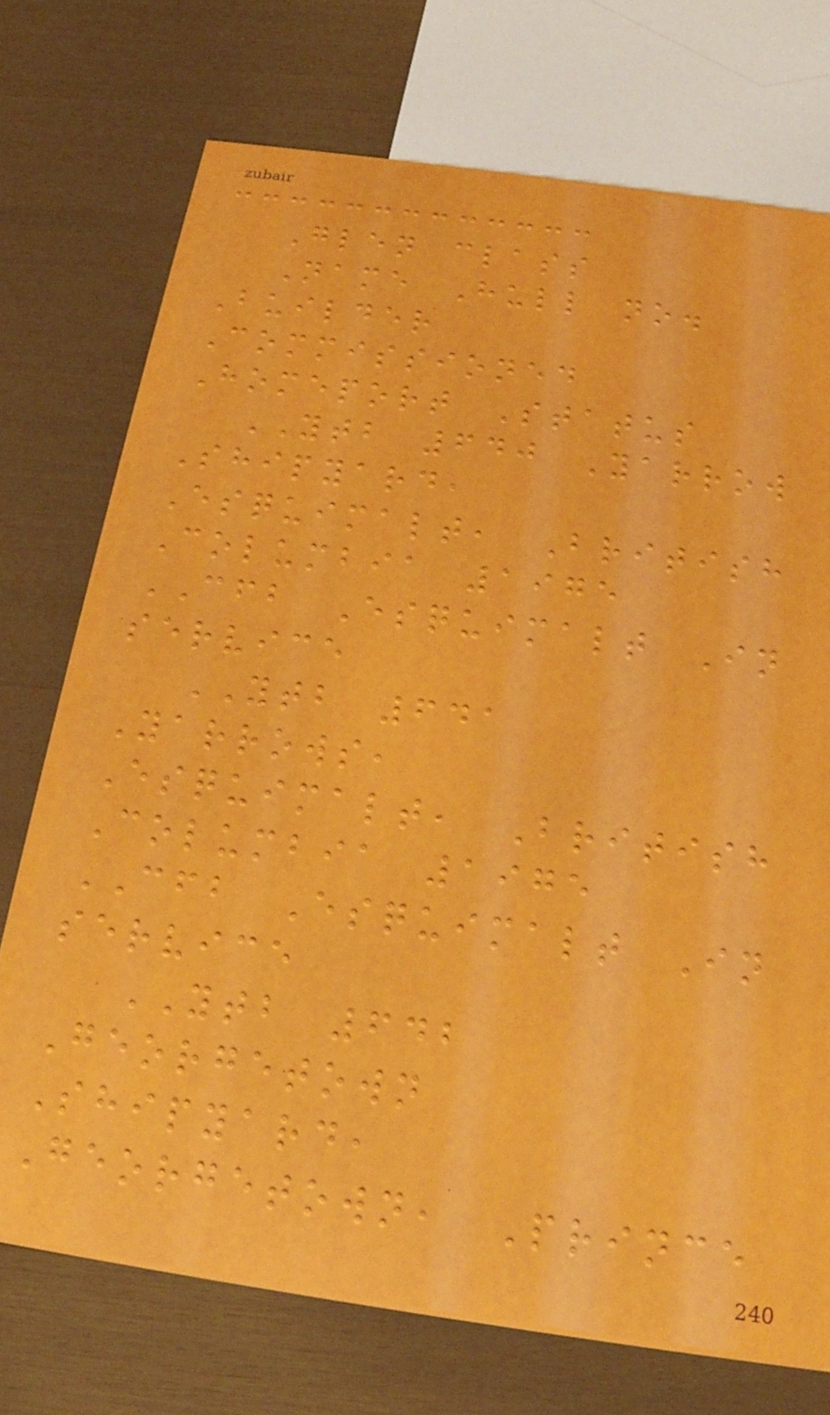Glen class
Name Hull no.
Builder
Commissioned
Homeport Status
YTB 640 Yarrow
Shipyard,
Esquimalt, British
Columbia 1975
CFB Esquimalt In
service
YTB 641
Yarrows,
Esquimalt, British
Columbia 1975
CFB Esquimalt In
service
YTB 642
Georgetown
Shipyard,
Georgetown, Prince
